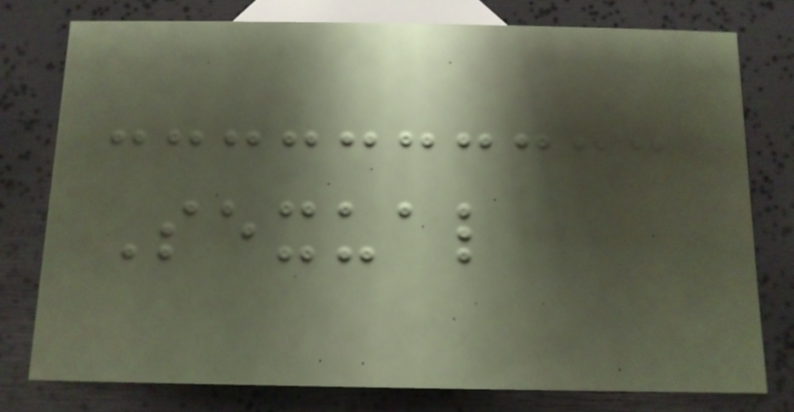Sexual
